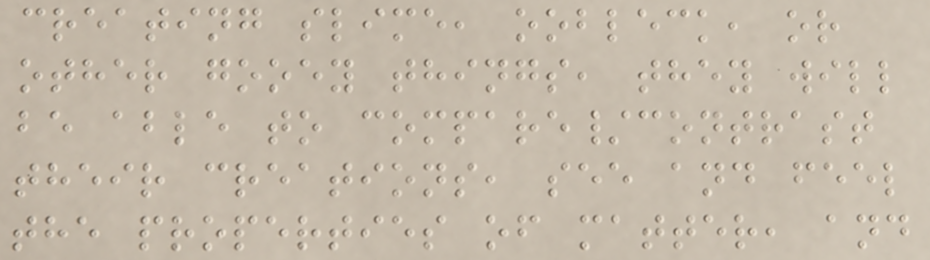creating slime, oobleck, or
other gooey things, they will
be able to compare/contrast
their creations, see and feel
the properties of matter, and
